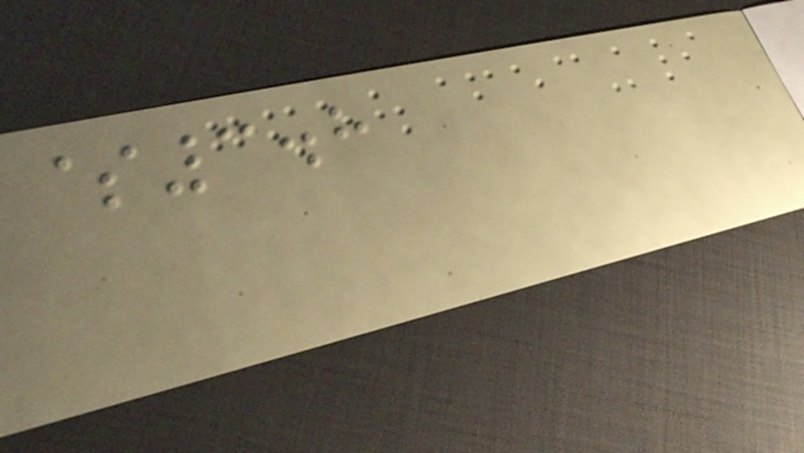$3.8
